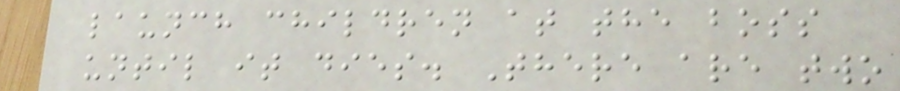launch children at the boss
until it dies. There are two
